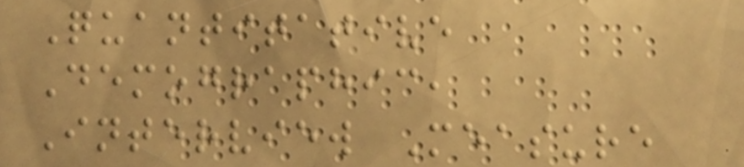Quantitative
Demographic,
Interview Measure
